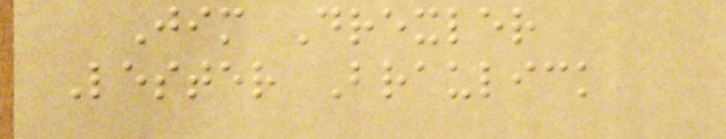Jim Drexler
Lester Braulick
